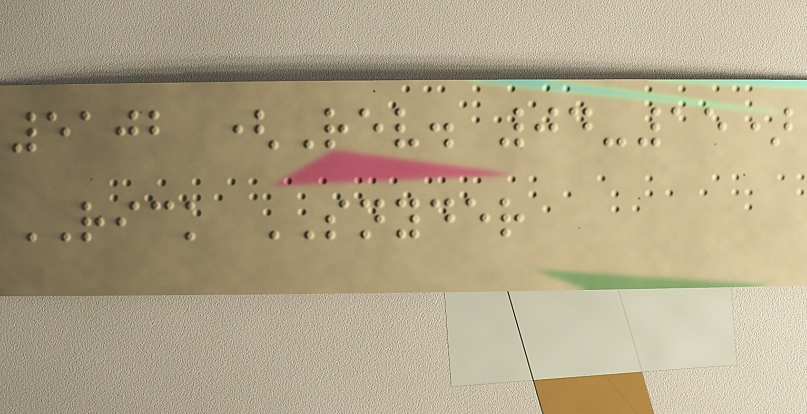5102 (Rev. 04-15)
RICK SNYDER
